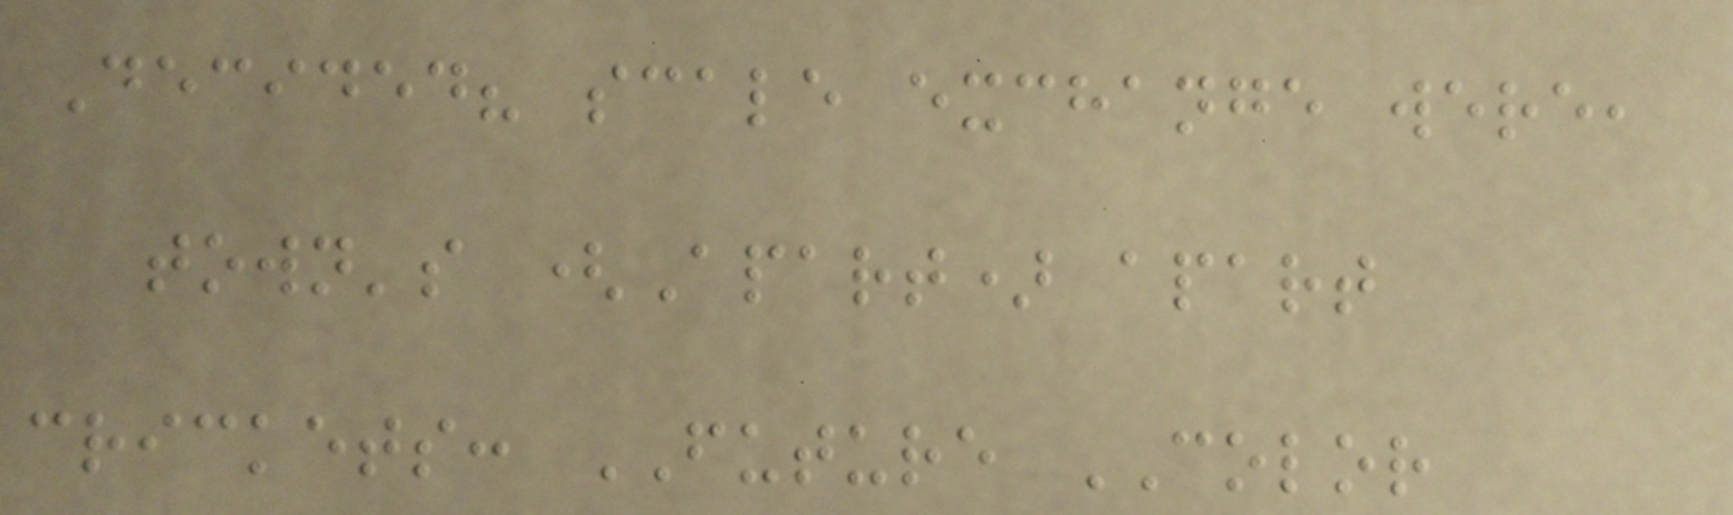Decided? scale exchange were,
town's (Apart) apart
crickets: FUTURE COLOR
